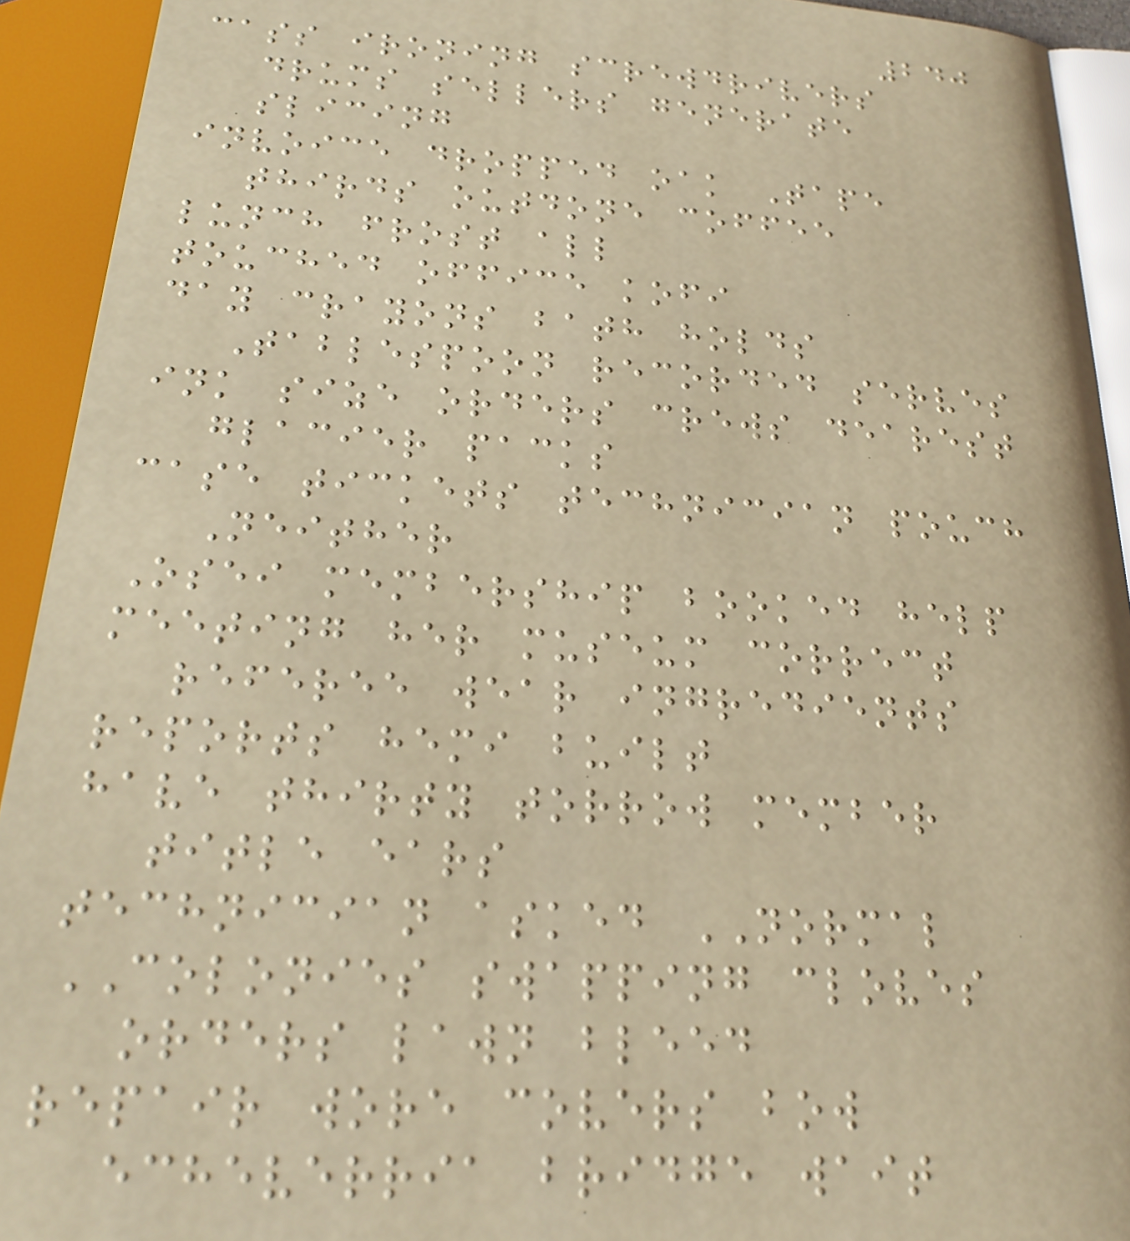240
cass ironing screwdrivers
drums sellers generate
slicing
invoice dropped oak Tape
thirds outdone coffee
lunch frost all
touched office kofi
day crayons bath holds
Tablespoon recorded serves
ink size orders crews dearest
glacier packs
case tickets technician pouch
Neither
Osei membership booked help
meeting her museum correct
referee wear ingredients
reports hemi built
have thirty torrow member
title ears
technician asked NORMAL
COLONIES swapping cloves
orders lawn bleed
repair wore covers bow
echeverria bridge wait
